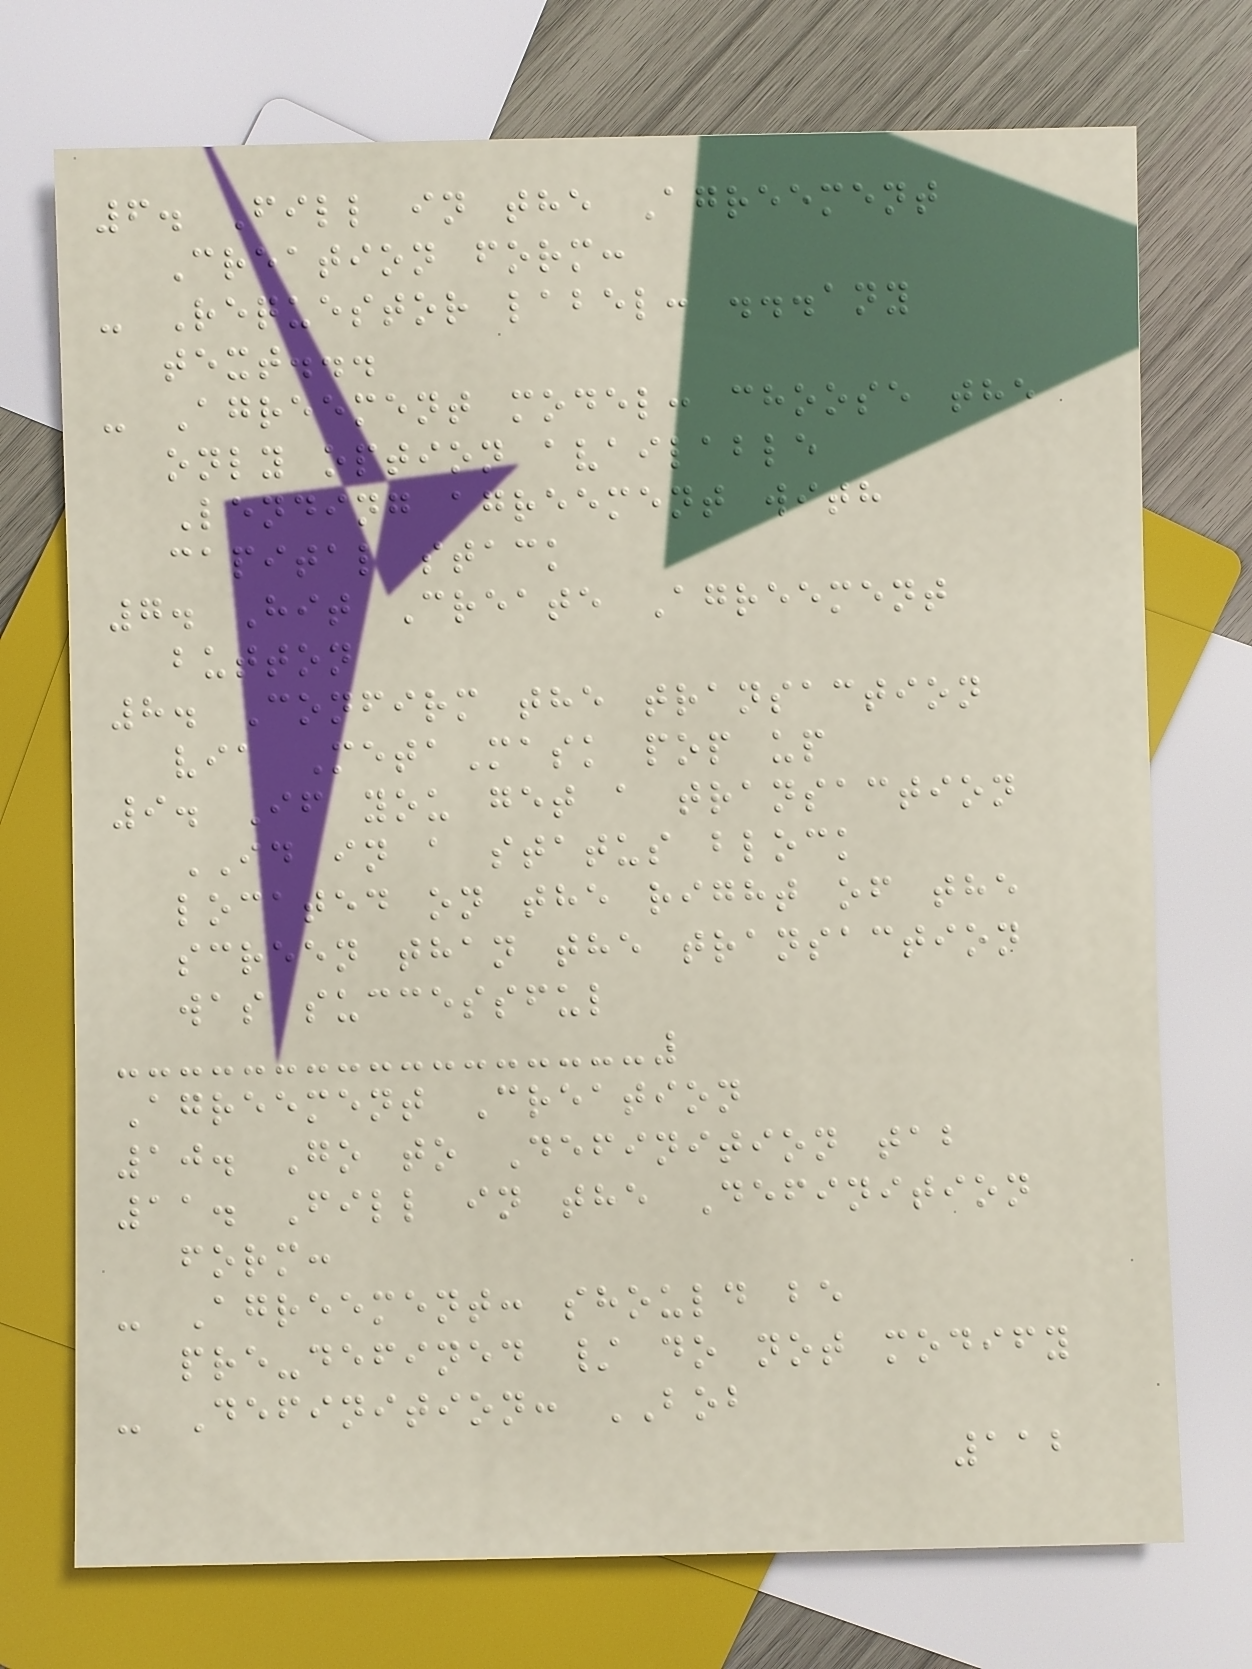6. Fill in the Agreement
Creation form:
- Requestor label: ...any
text...
- Agreement model: choose the
only option available
Lending agreement with
capital stack
7. Hit Create Agreement
button
8. Confirm the transaction
via MetaMask pop up
9. If you get a transaction
ID in a status block
located on the right of the
screen than the transaction
was successful
Agreement Creation
10. Go to Definition tab
11. Fill in the Definition
form:
- Agreement: should be
pre-defined / do not modify
- Definition: BOB
112
